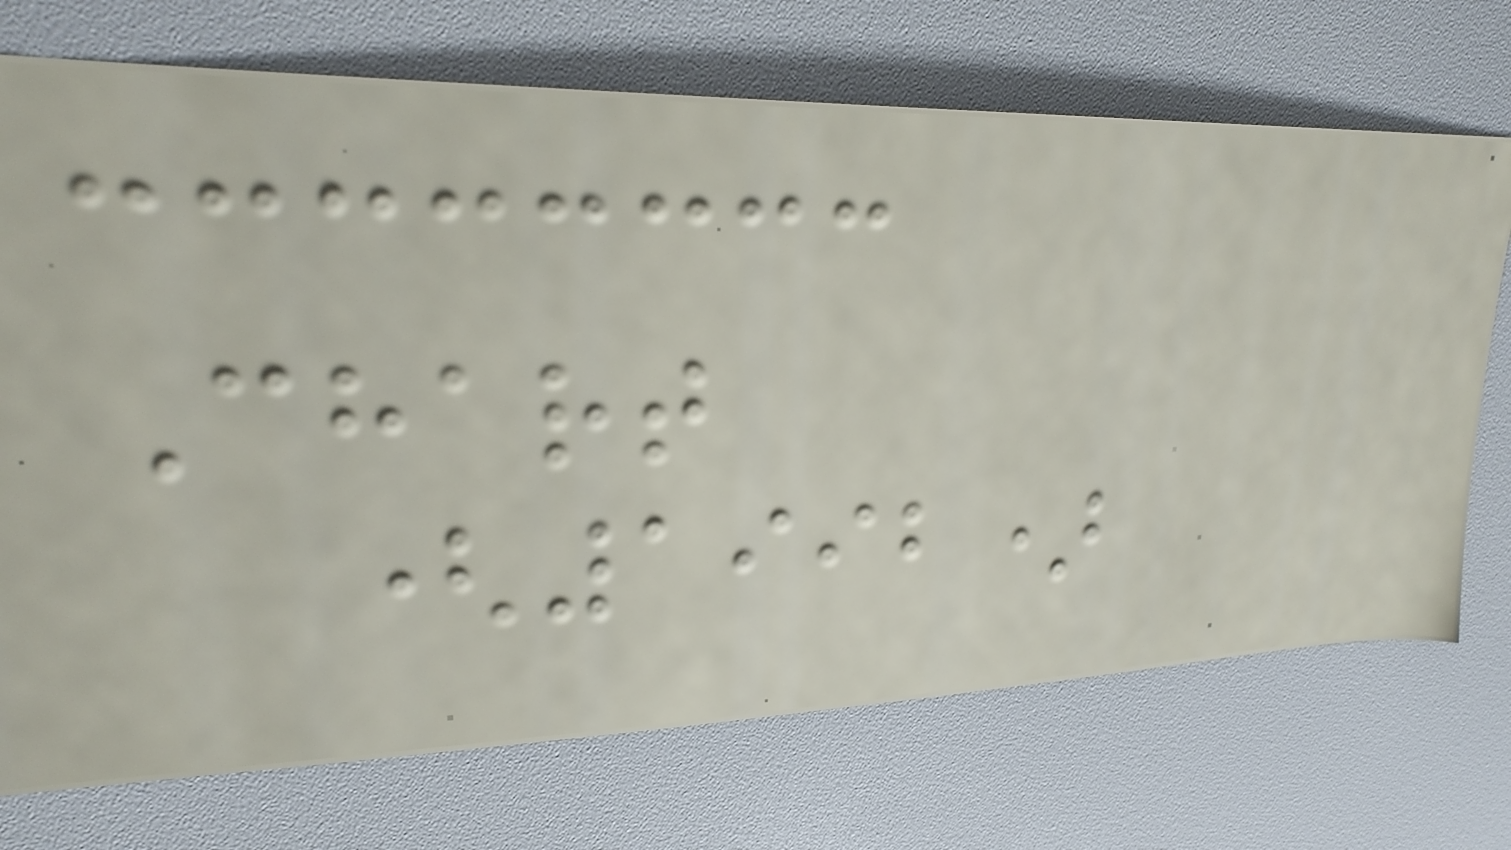Chart
(1992)
